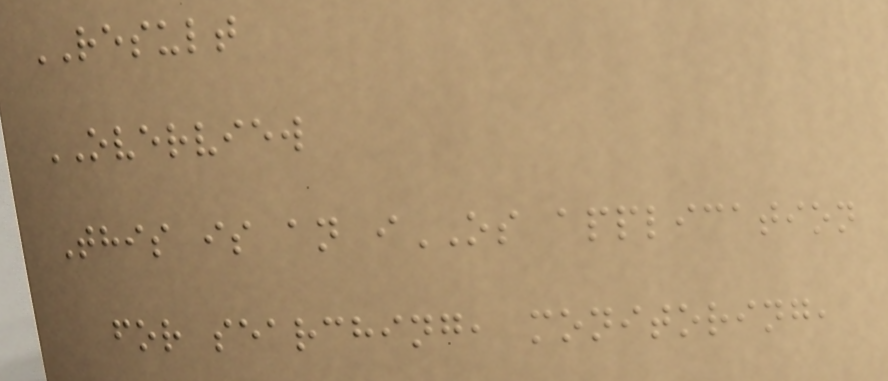RESULT
OVERVIEW
This is an iOS application
for searching, monitoring,
